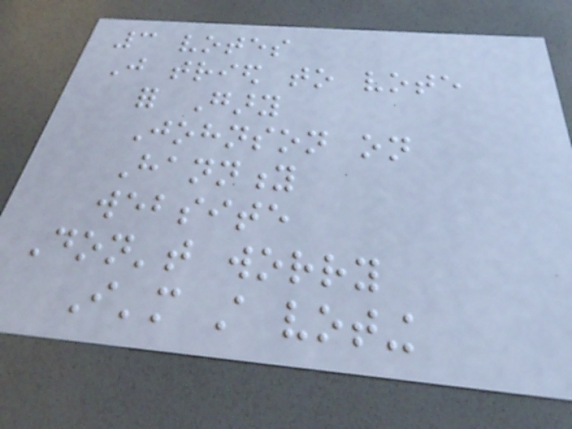3 votes
Just tried to vote
for Gary
Johnson on
Hannity
website
Don't worry
I'm still voting
